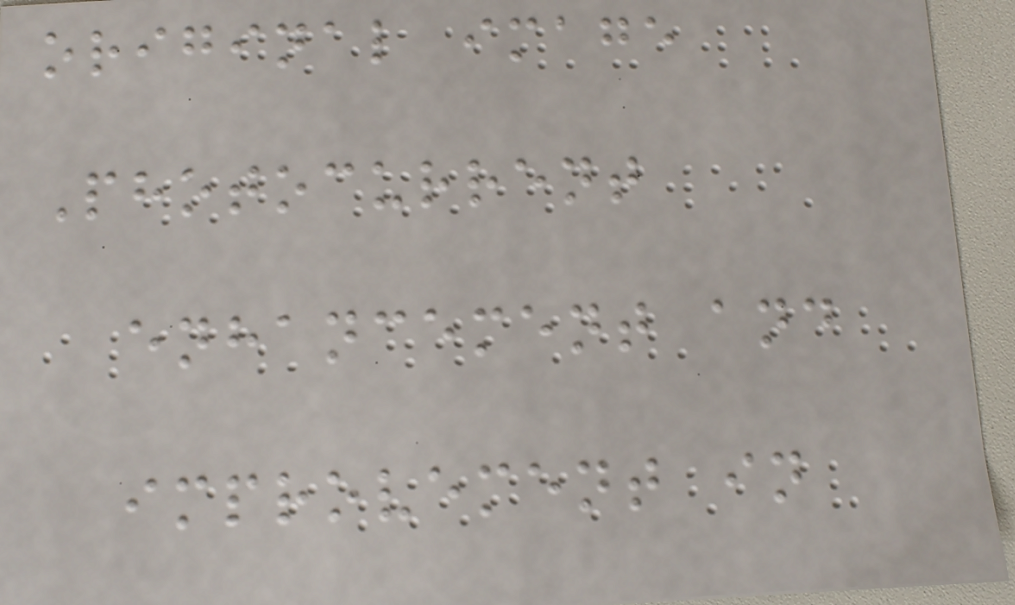original image
Photocurrent
enhancement and
improvement in
